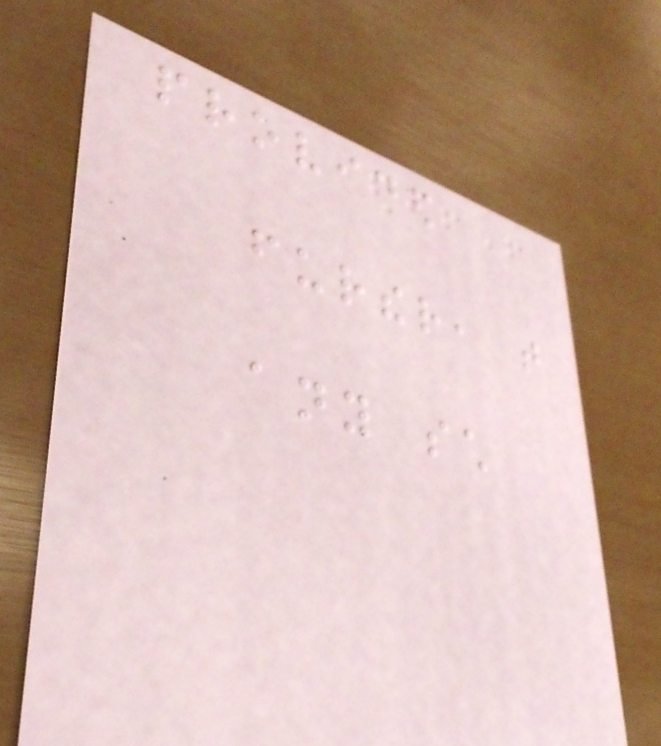provided
further, that
any such
